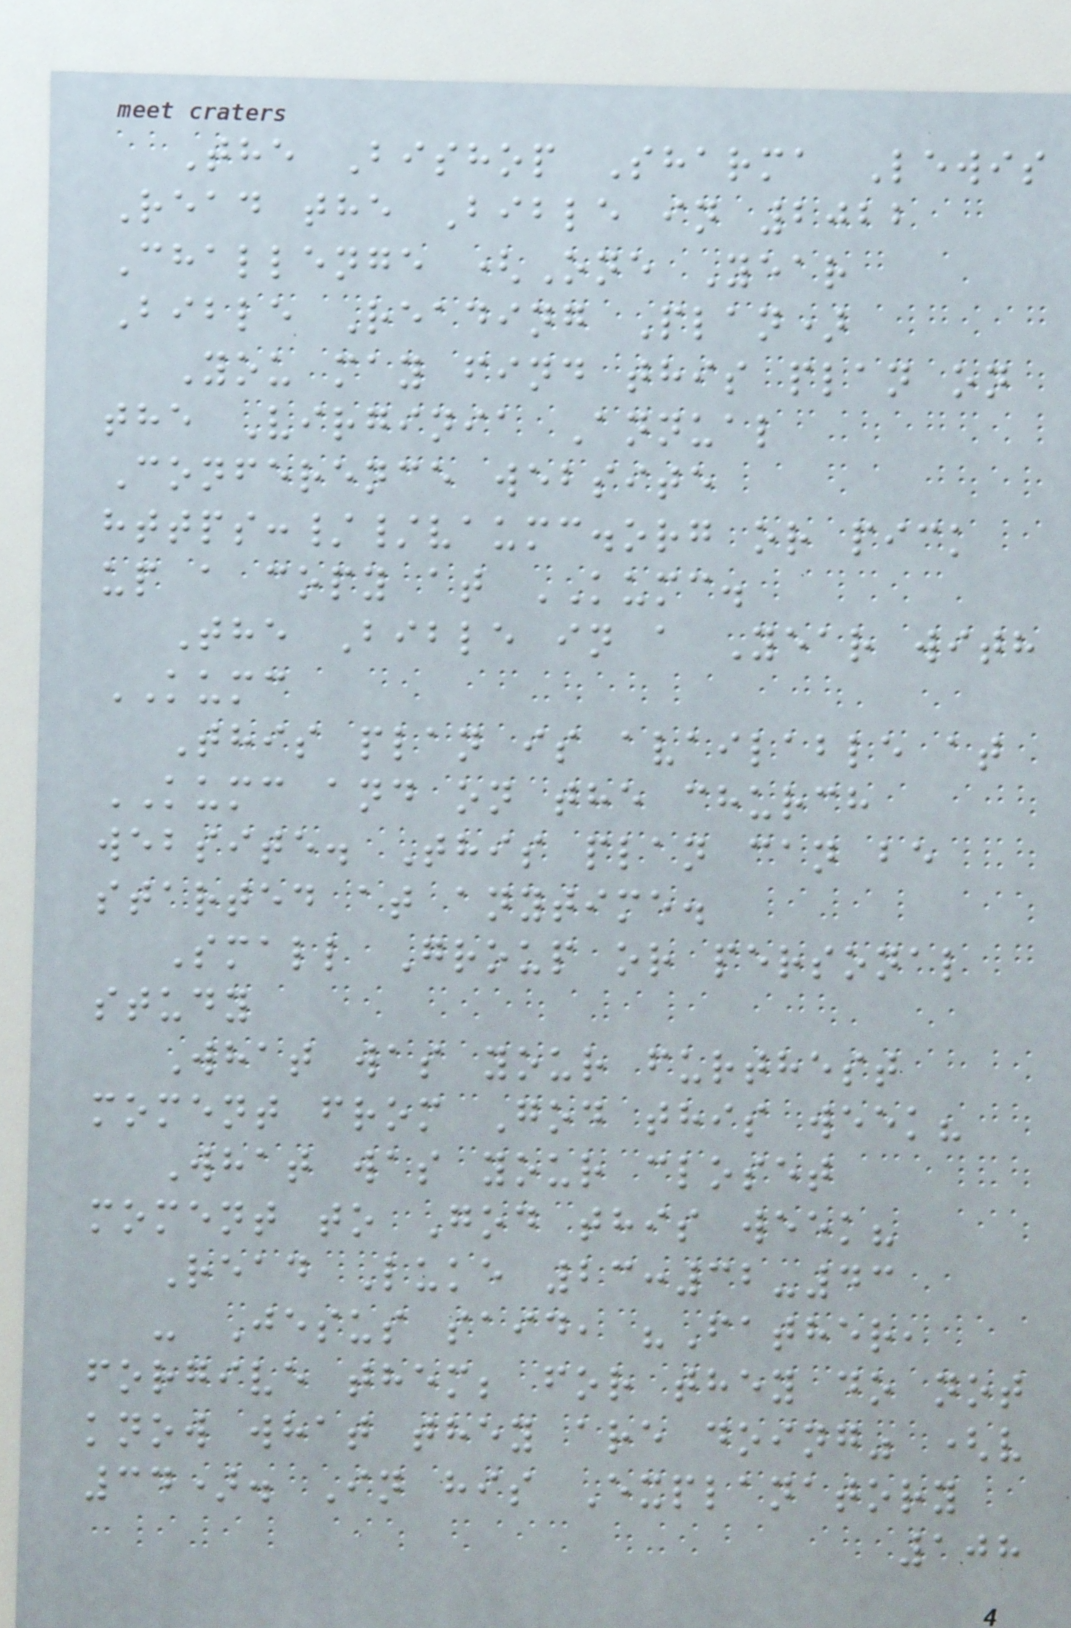The Bishop Sharma Lewis
Read the Bible in 2022
Challenge (One Year
Bible Reading Plan)
You may find this plan on
the Virginia Annual
Conference website
https://vaumc.org or pick
up a copy at KUMC.
The Bible in a Year with
KUMC
This plan is available at
KUMC and on the church
website. This plan can be
started at anytime.
Small Group or personal
study
What was your furthest
moment from God this week?
What was your closet
moment to God this week?
Read Luke 23:32-43
- Jesus said, "Father,
forgive them; for they do not
know what they are doing" (v
34). In his Explanatory
108
